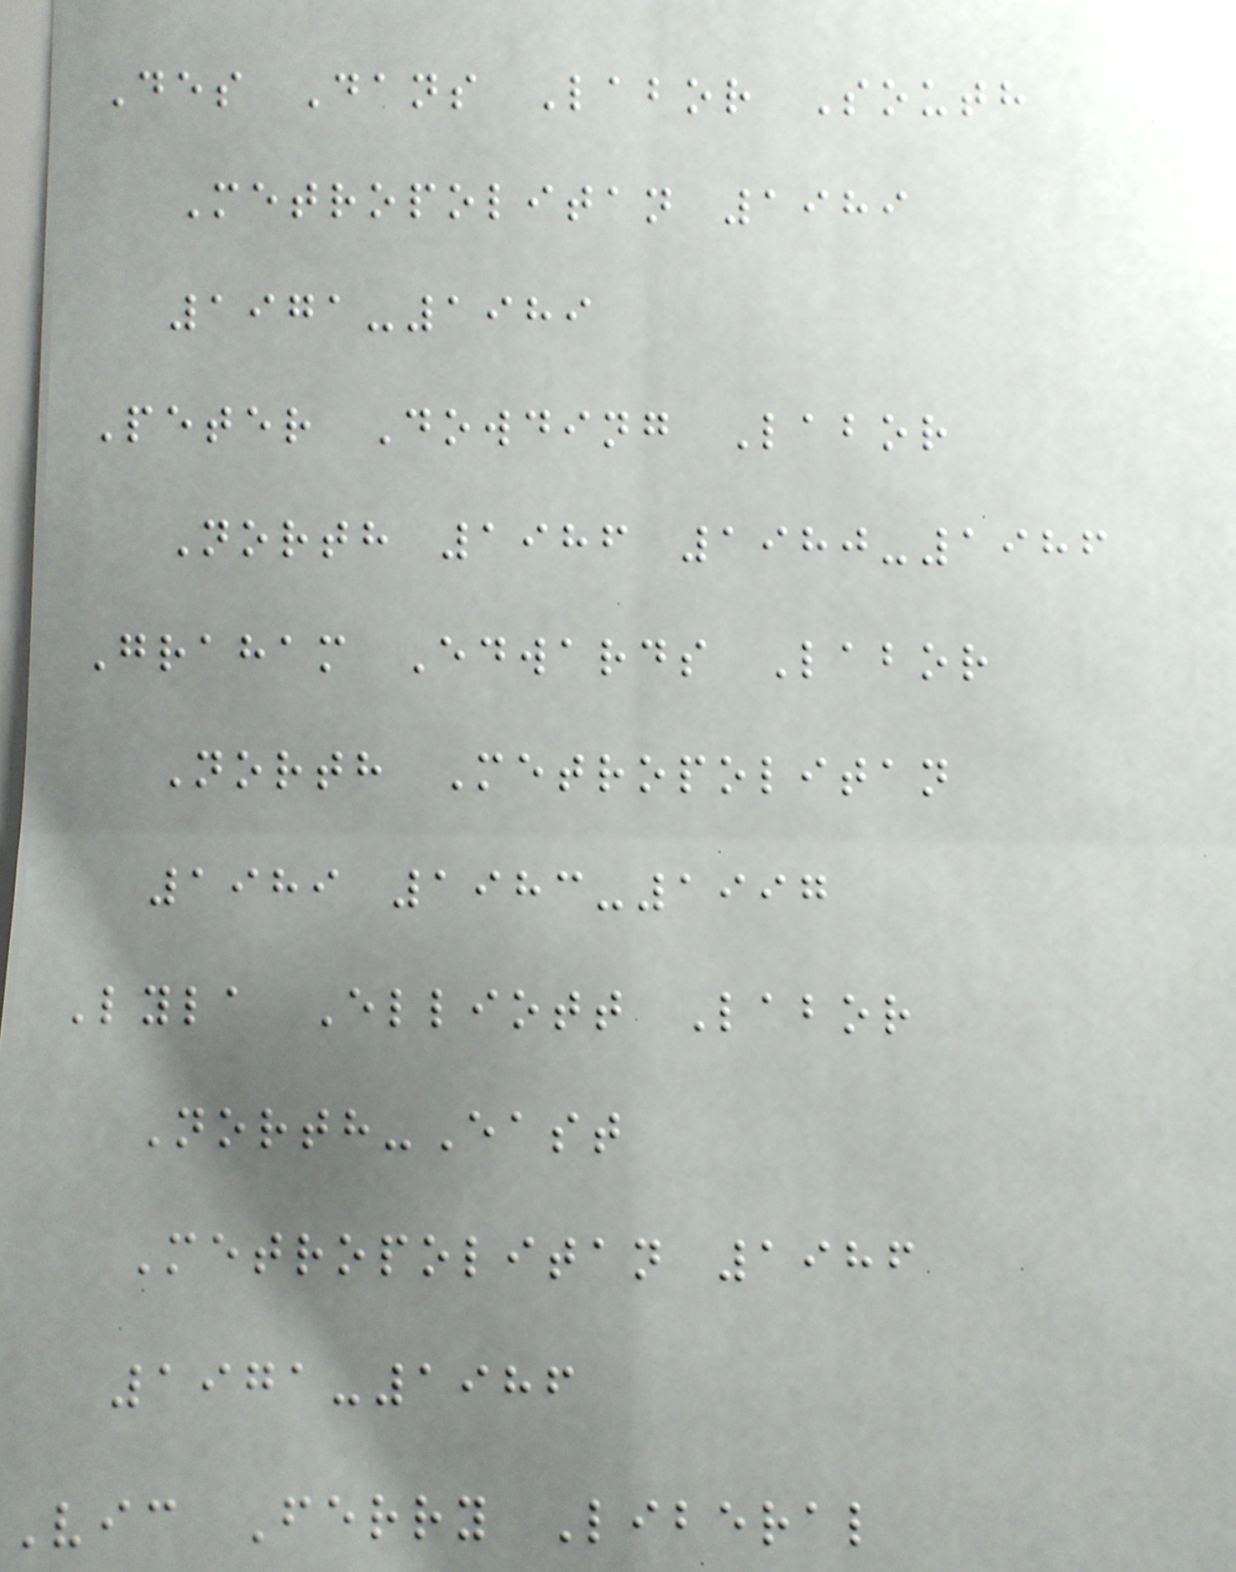Des Dans Labor South
Metropolitan 1989
1971-1989
Peter Dowding Labor
North 1986 1980-1986
Graham Edwards Labor
North Metropolitan
1989 1983-1997
Lyla Elliott Labor
North-East
Metropolitan 1986
1971-1986
Vic Ferry Liberal
